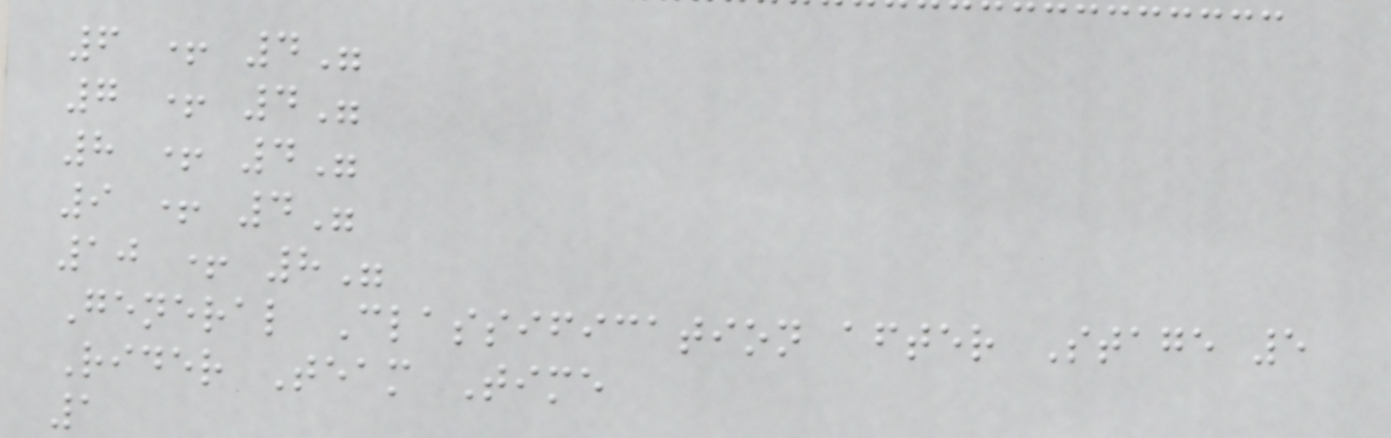6 + 4"
7 + 4"
8 + 4"
9 + 4"
10 + 8"
General Classification after Stage 5
Rider Team Time
1
